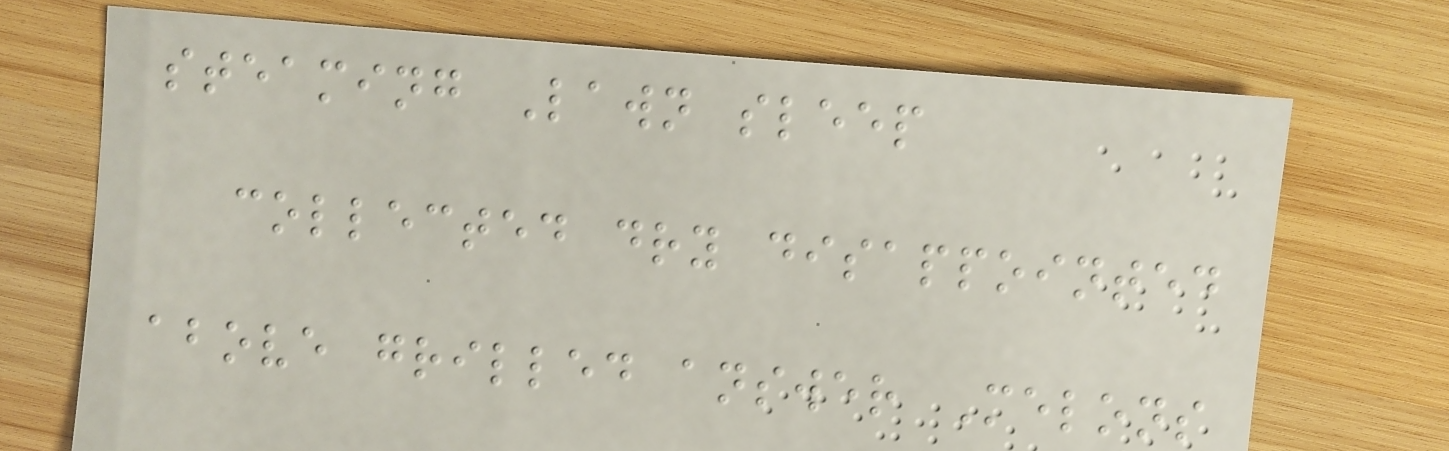steaming Lawn sleep
collected dry disappointed
above grilled answer Melons
